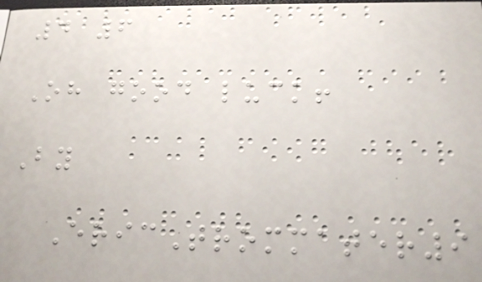4 6
Oh good luck!
By
EricTrommater9
